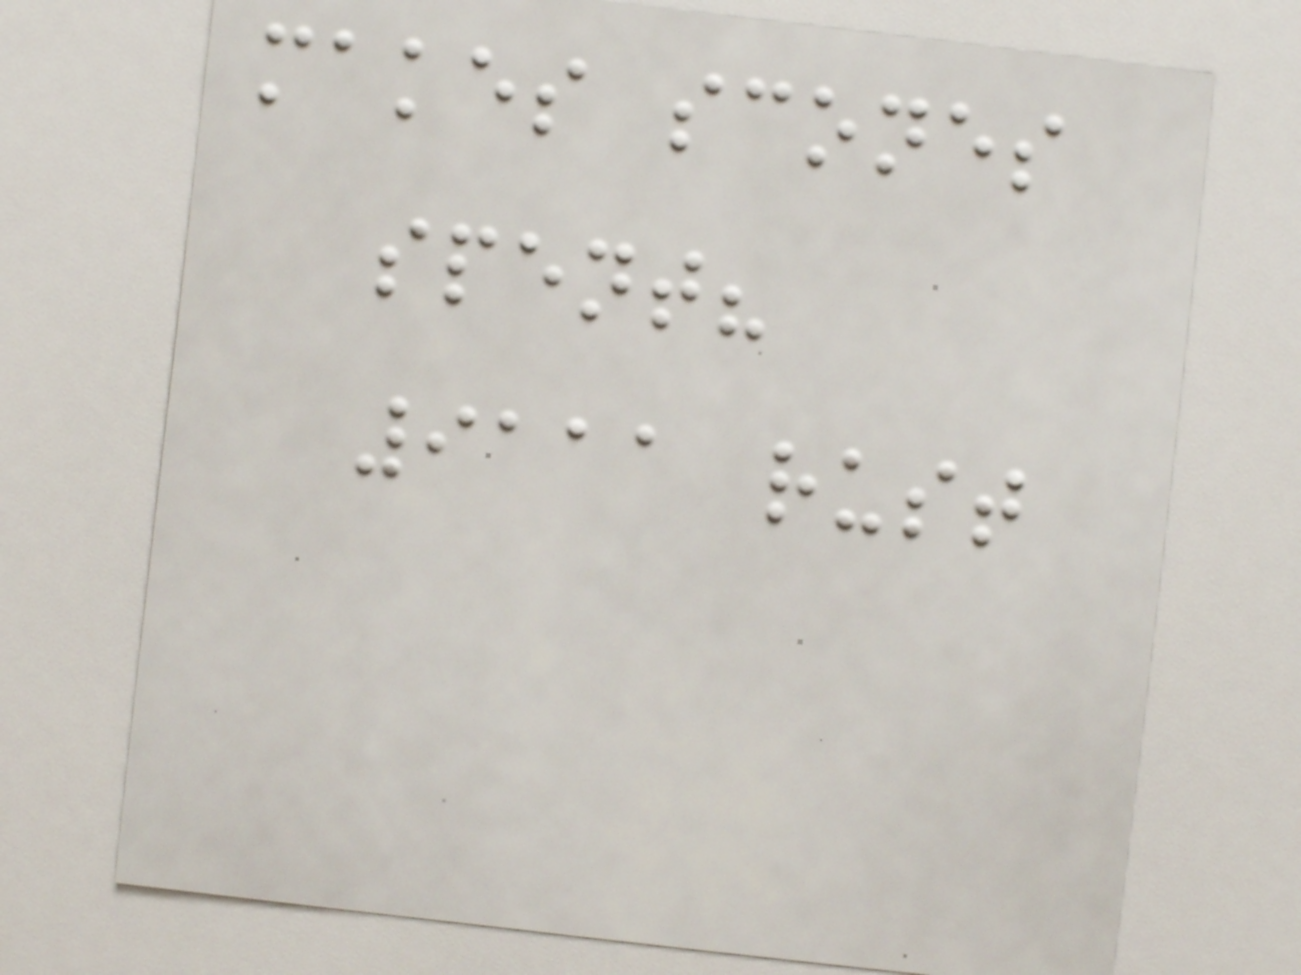makes scones
spent?
9111 rust
